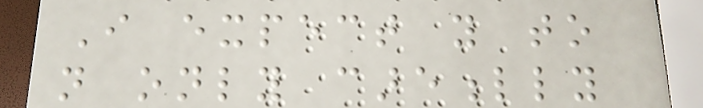I expect you to
not only carefully
